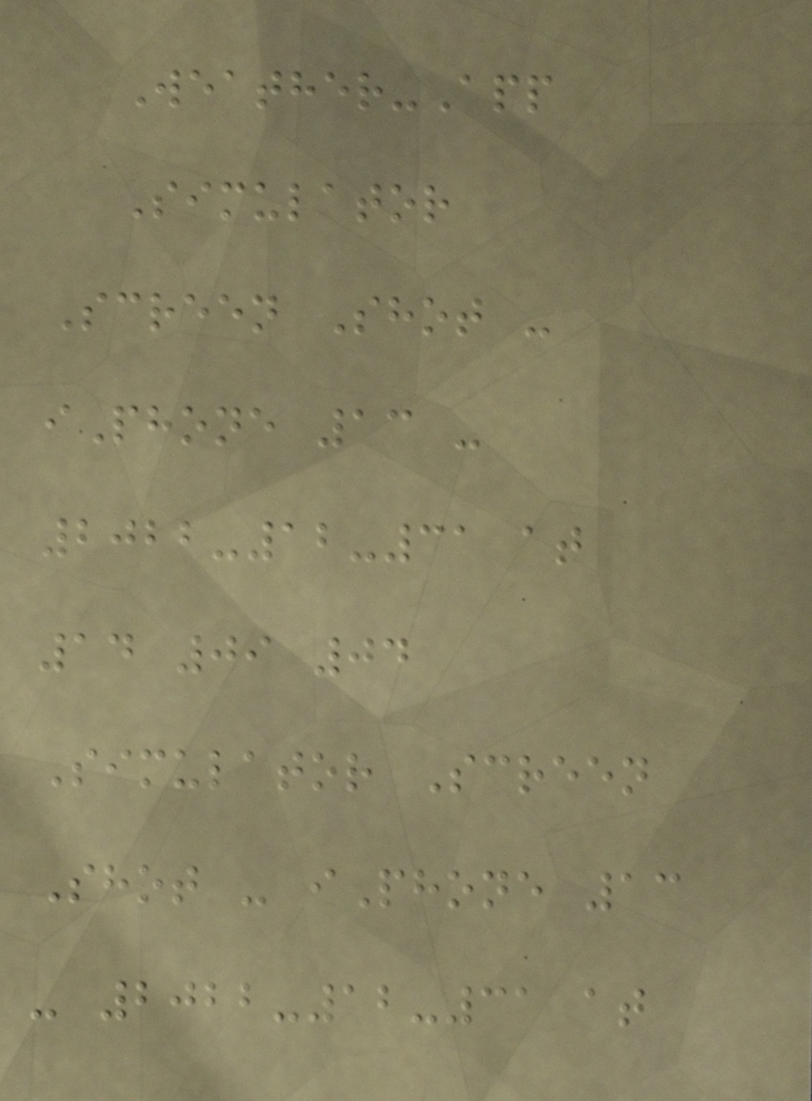Weather-App
Simulator
Screen Shot -
iPhone 13 -
2022-12-31 at
14 09 04
Simulator Screen
Shot - iPhone 13
- 2022-12-31 at
